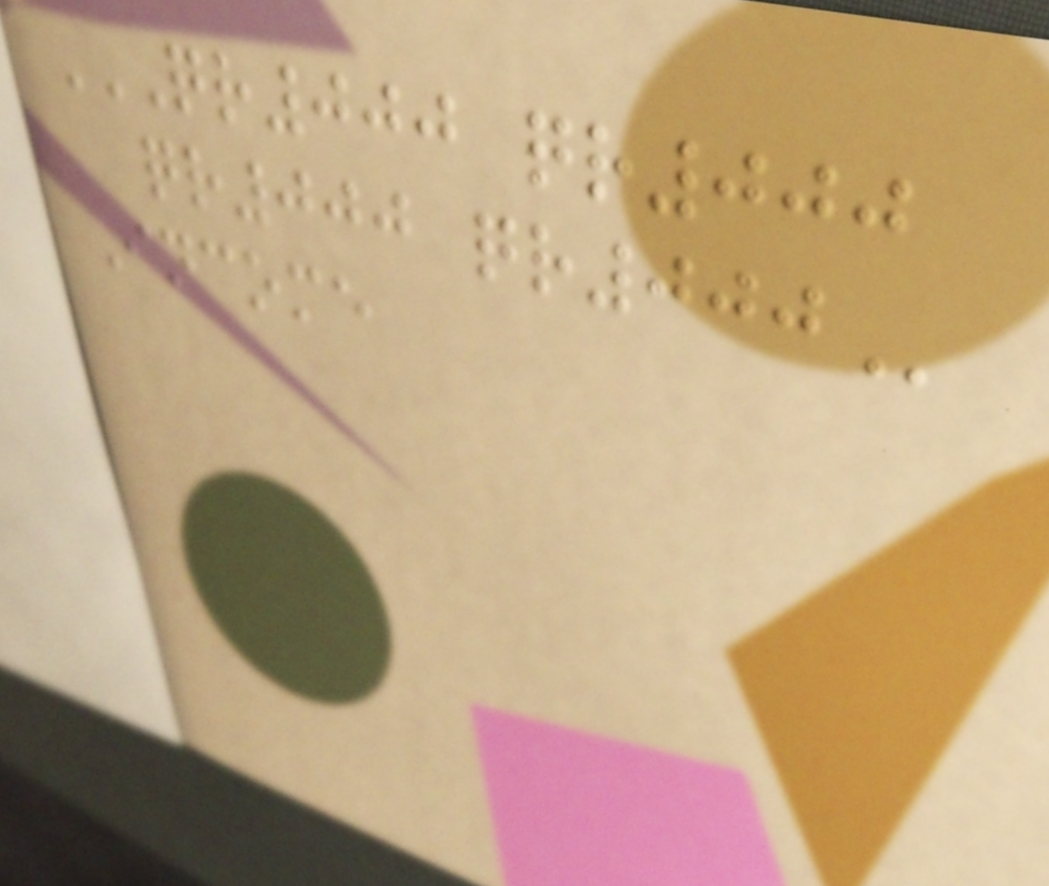QR000 QR000
QR000 QR000
Income
